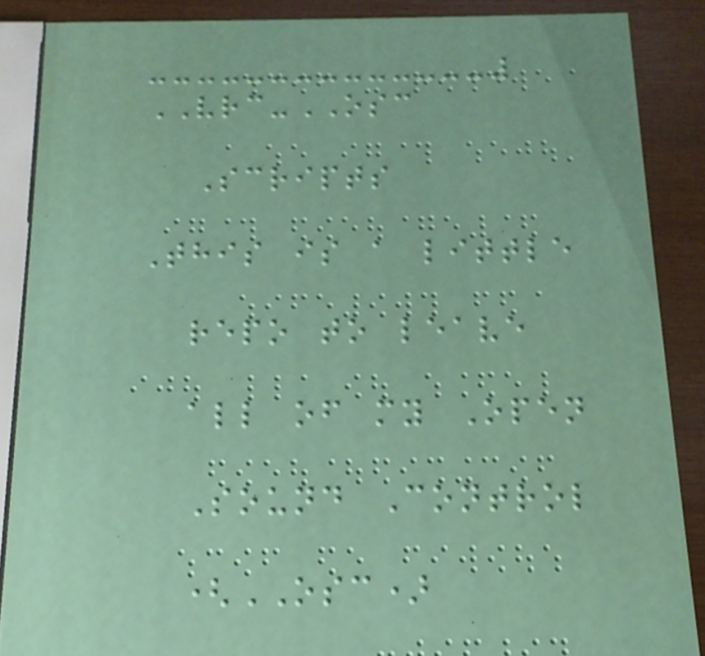VRC-OSC
Scripts
This is a little
repo to leave
all of my Open
Sound Control
(OSC)
